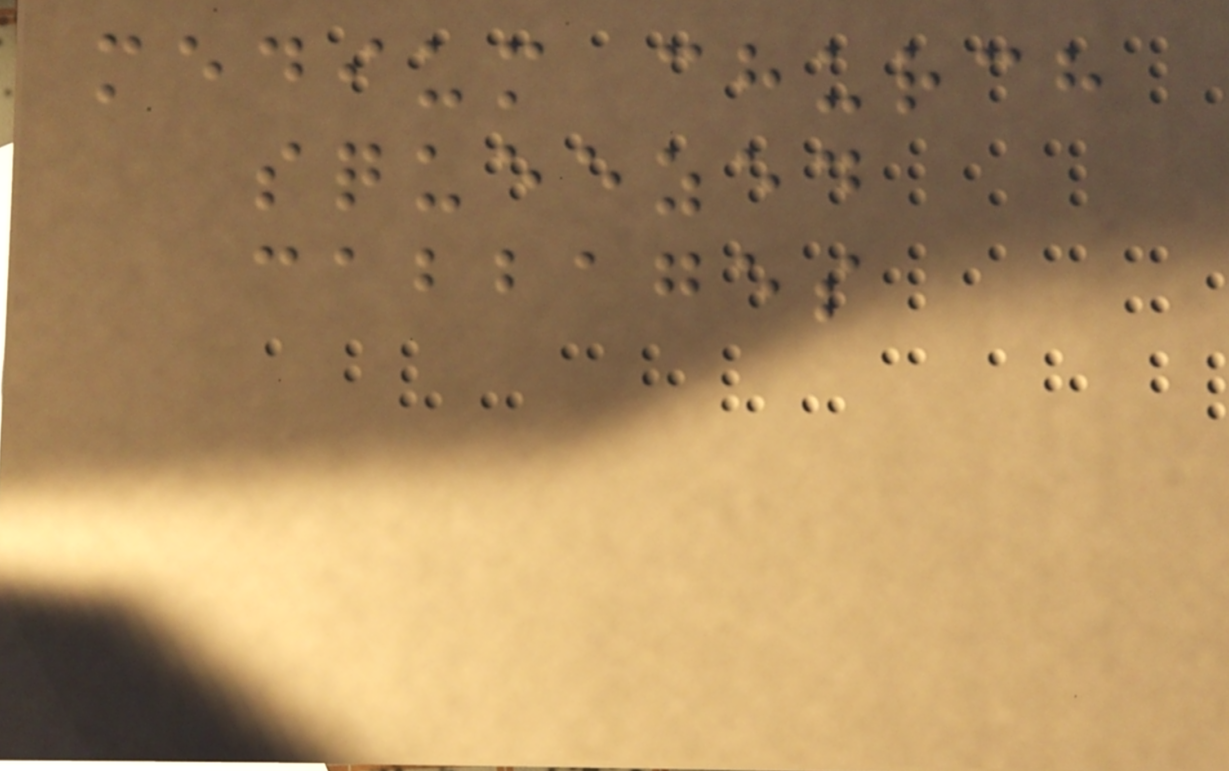medium church
squeezed
cabbages
